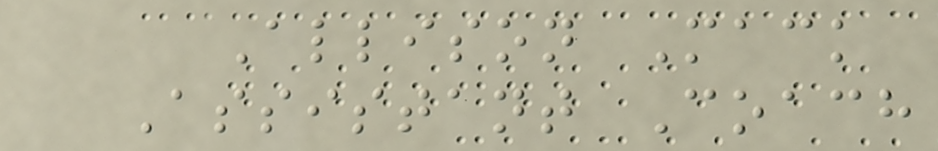Allison Mack
Assistant Coach
